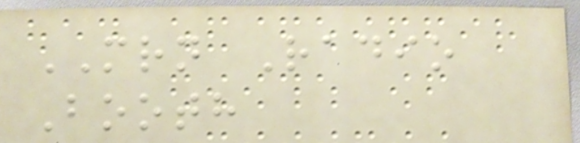MRN Radio
Booth
